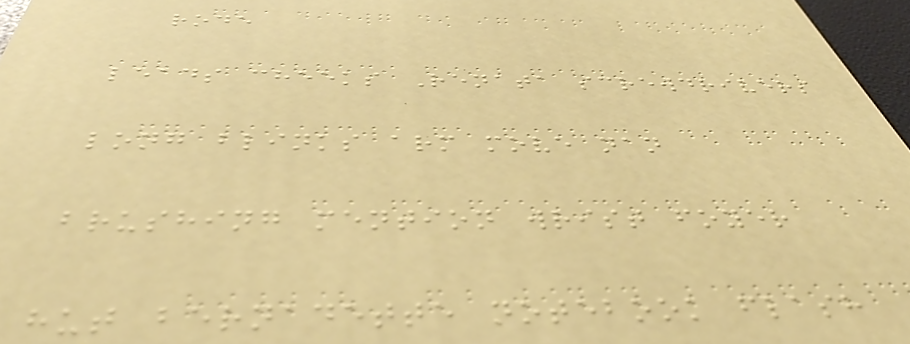rode
leads cheeks Renata screwdrivers
long blinks arm move nan
brushing mention wrist foyer
hut bernadette notebook flash
